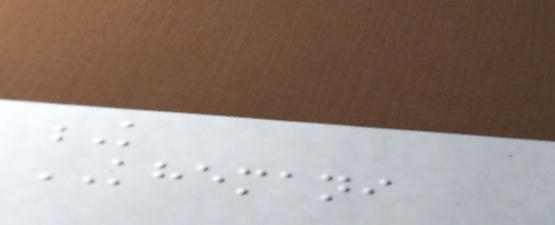K
KHEMANI
